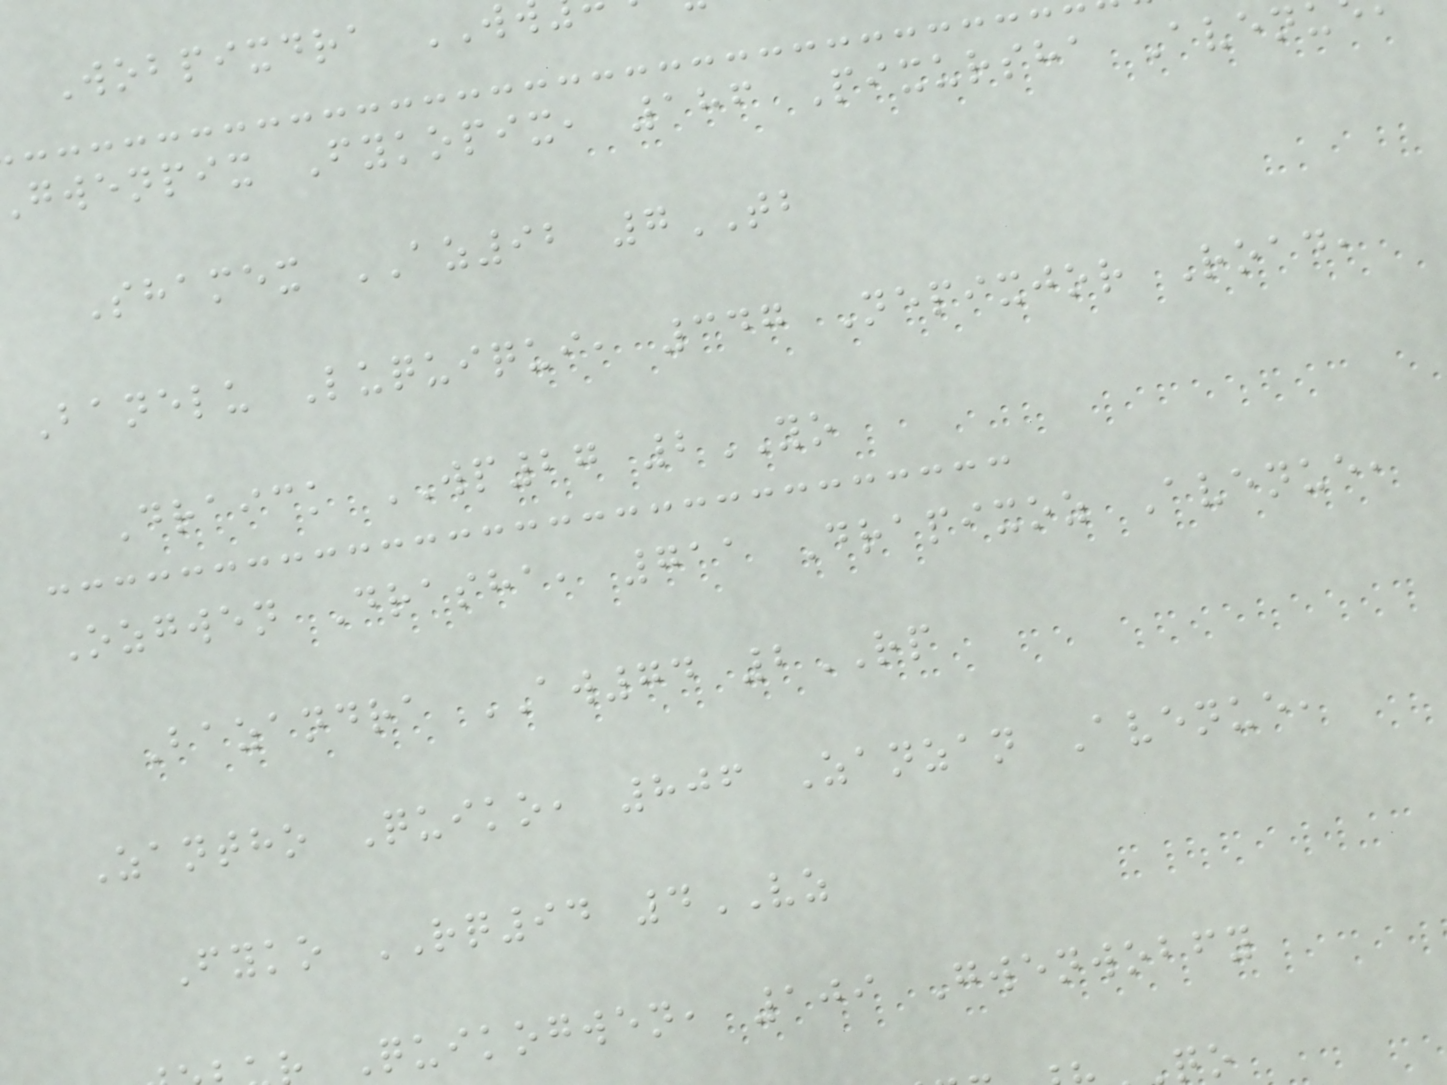Wobpixdra
gwenpix Fykopix, 186 Pixursha Aven
Shamex AZ92 7TB
Banelu Luquiqui, 347 Nepixjor Road,
Draick WP27 2YO
Ozgwen Drasha, 711 Drapixoz Avenue,
Bazandra AW74 2RP
Zantho Quiko, 806 Zanzan Avenue,
Fyko RQ94 4VZ
Quikogwen, 109 Gwenwobfy
